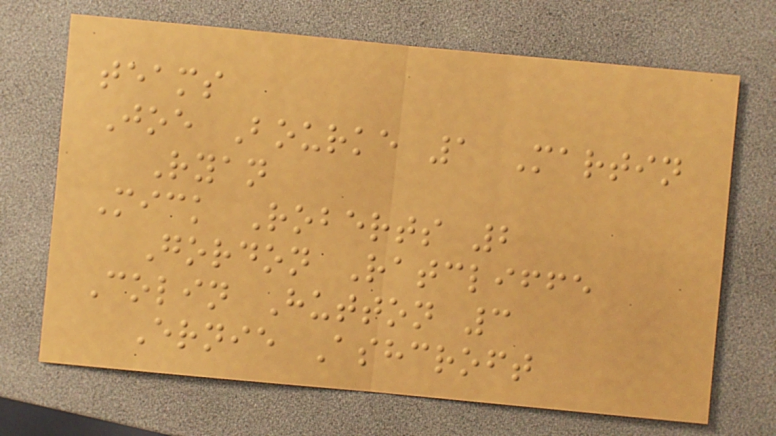teams
Joe Bourke 1 Martin
Ryan
Mick Roberts 2
Gordon Ratcliffe
Colin Hutton 3
Ernie Ashcroft
